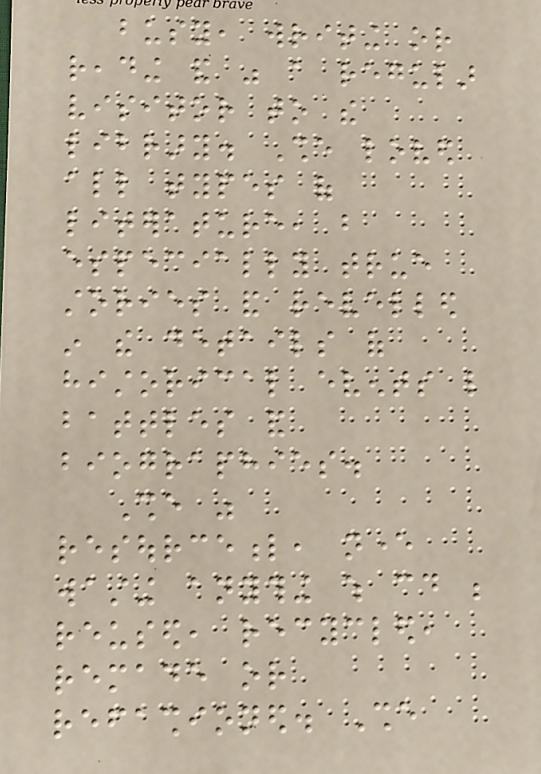busy, writing or
reading and was a regular
visitor to the
library. She loved
all types of
literature, but
especially true
stories and revelled
in the details of
historical events like
battles and
biographies.
She was
resourceful, never
wasting anything which could be
reused, recycled,
remade or
refashioned. She
